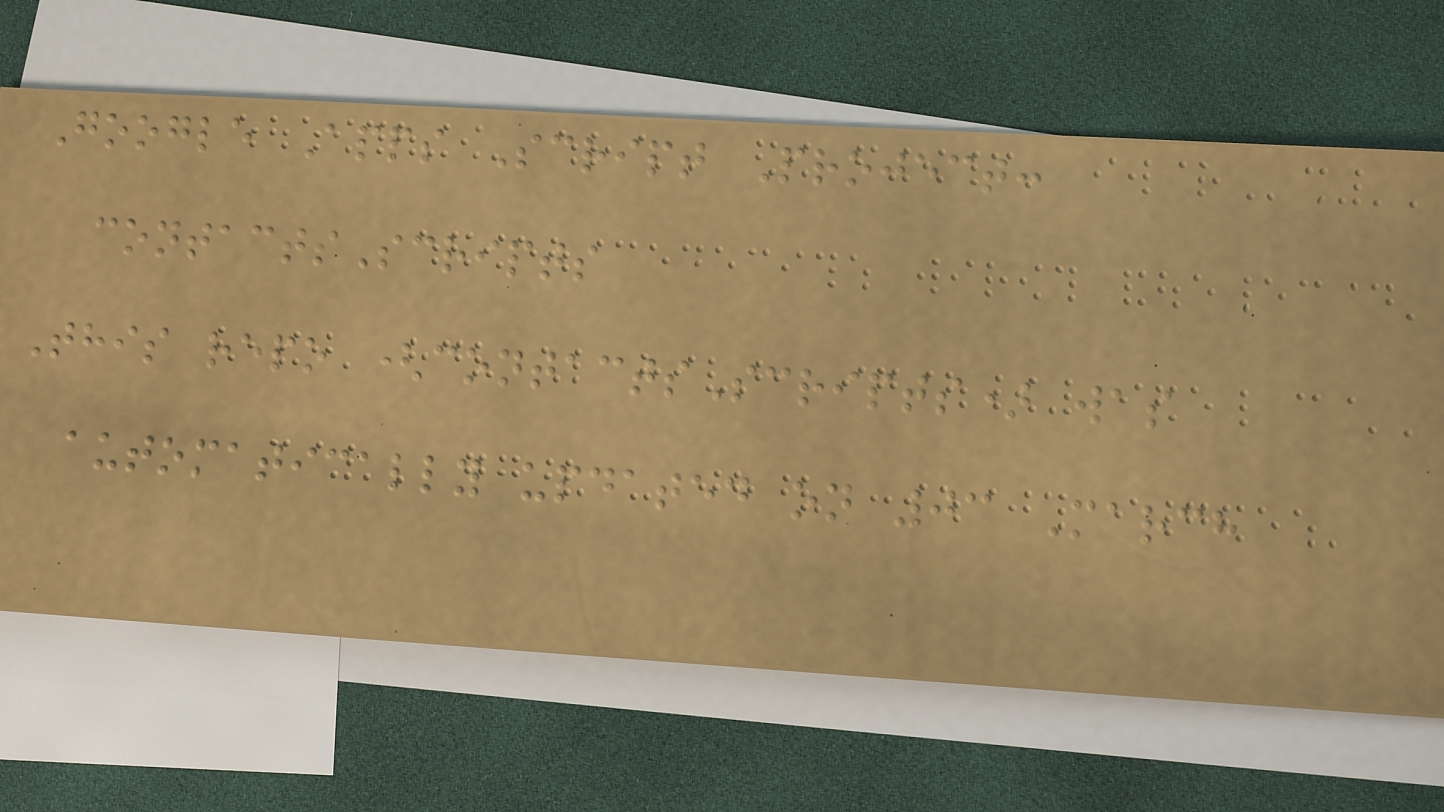Google Apps Script Project:
contactsScripts
This repo (contactsScripts) was
automatically updated on 03 March
